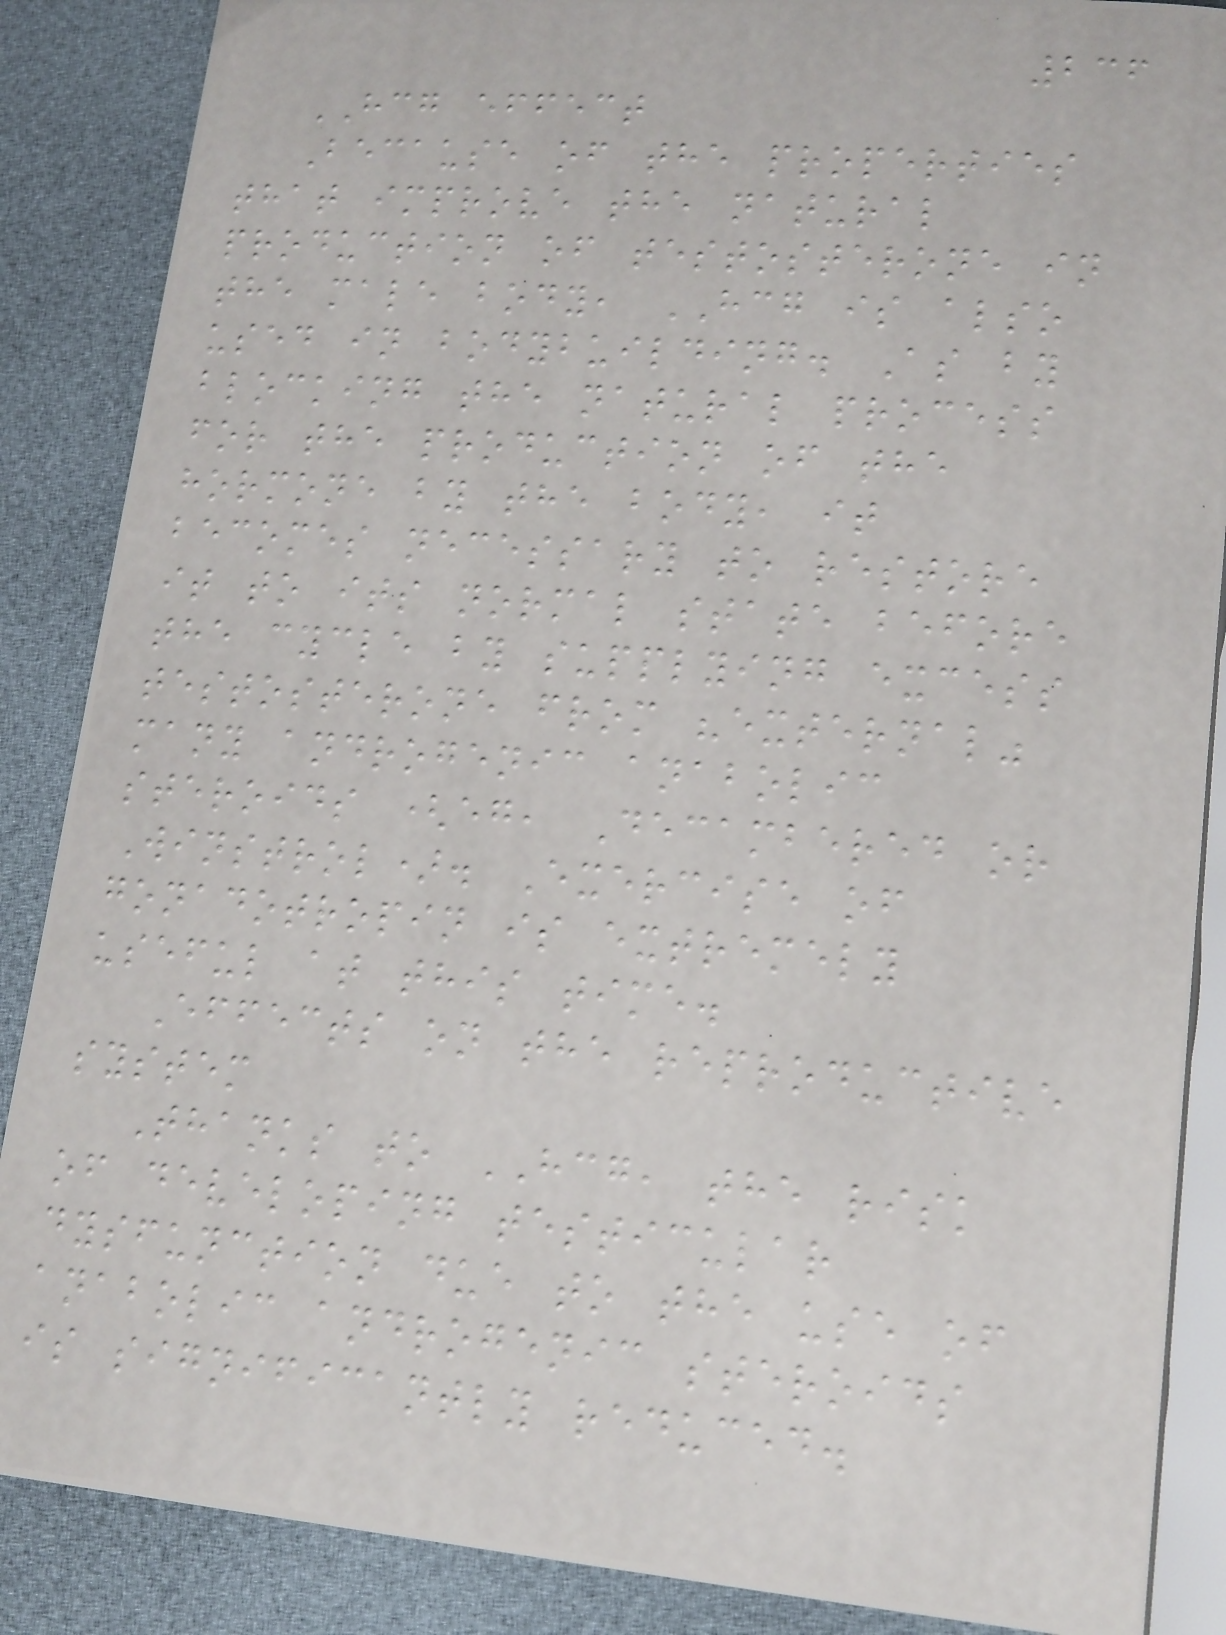236
HCG effect
Because of the properties
that improve the natural
production of testosterone in
the male body, HCG is also
used in bodybuilding. As by
blocking the natural process
for the production of the
hormone by the body, it
becomes necessary to restore
it to its normal state before
the cycle by supplying excess
testosterone from "external"
many androgenic anabolic
steroids (eg, Decambered or
Winstrol). Exercise of
gonadotropin is extremely
useful at this time.
Effects on the reproductive
system
Thanks to HCG, the risk
of developing testicular
dysfunction due to the use of
anabolic androgenic steroids
is significantly reduced.
